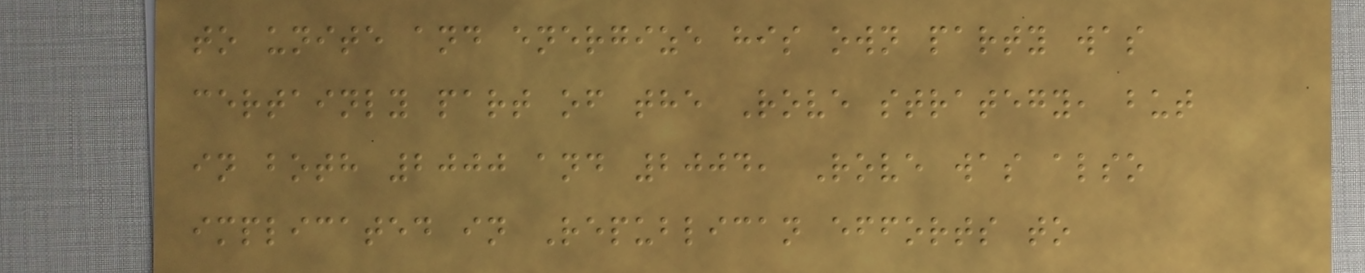to unite and energize his own party was
certainly part of the Rove strategy, but
in both 2000 and 2004, Rove was also
implicated in Republican efforts to
